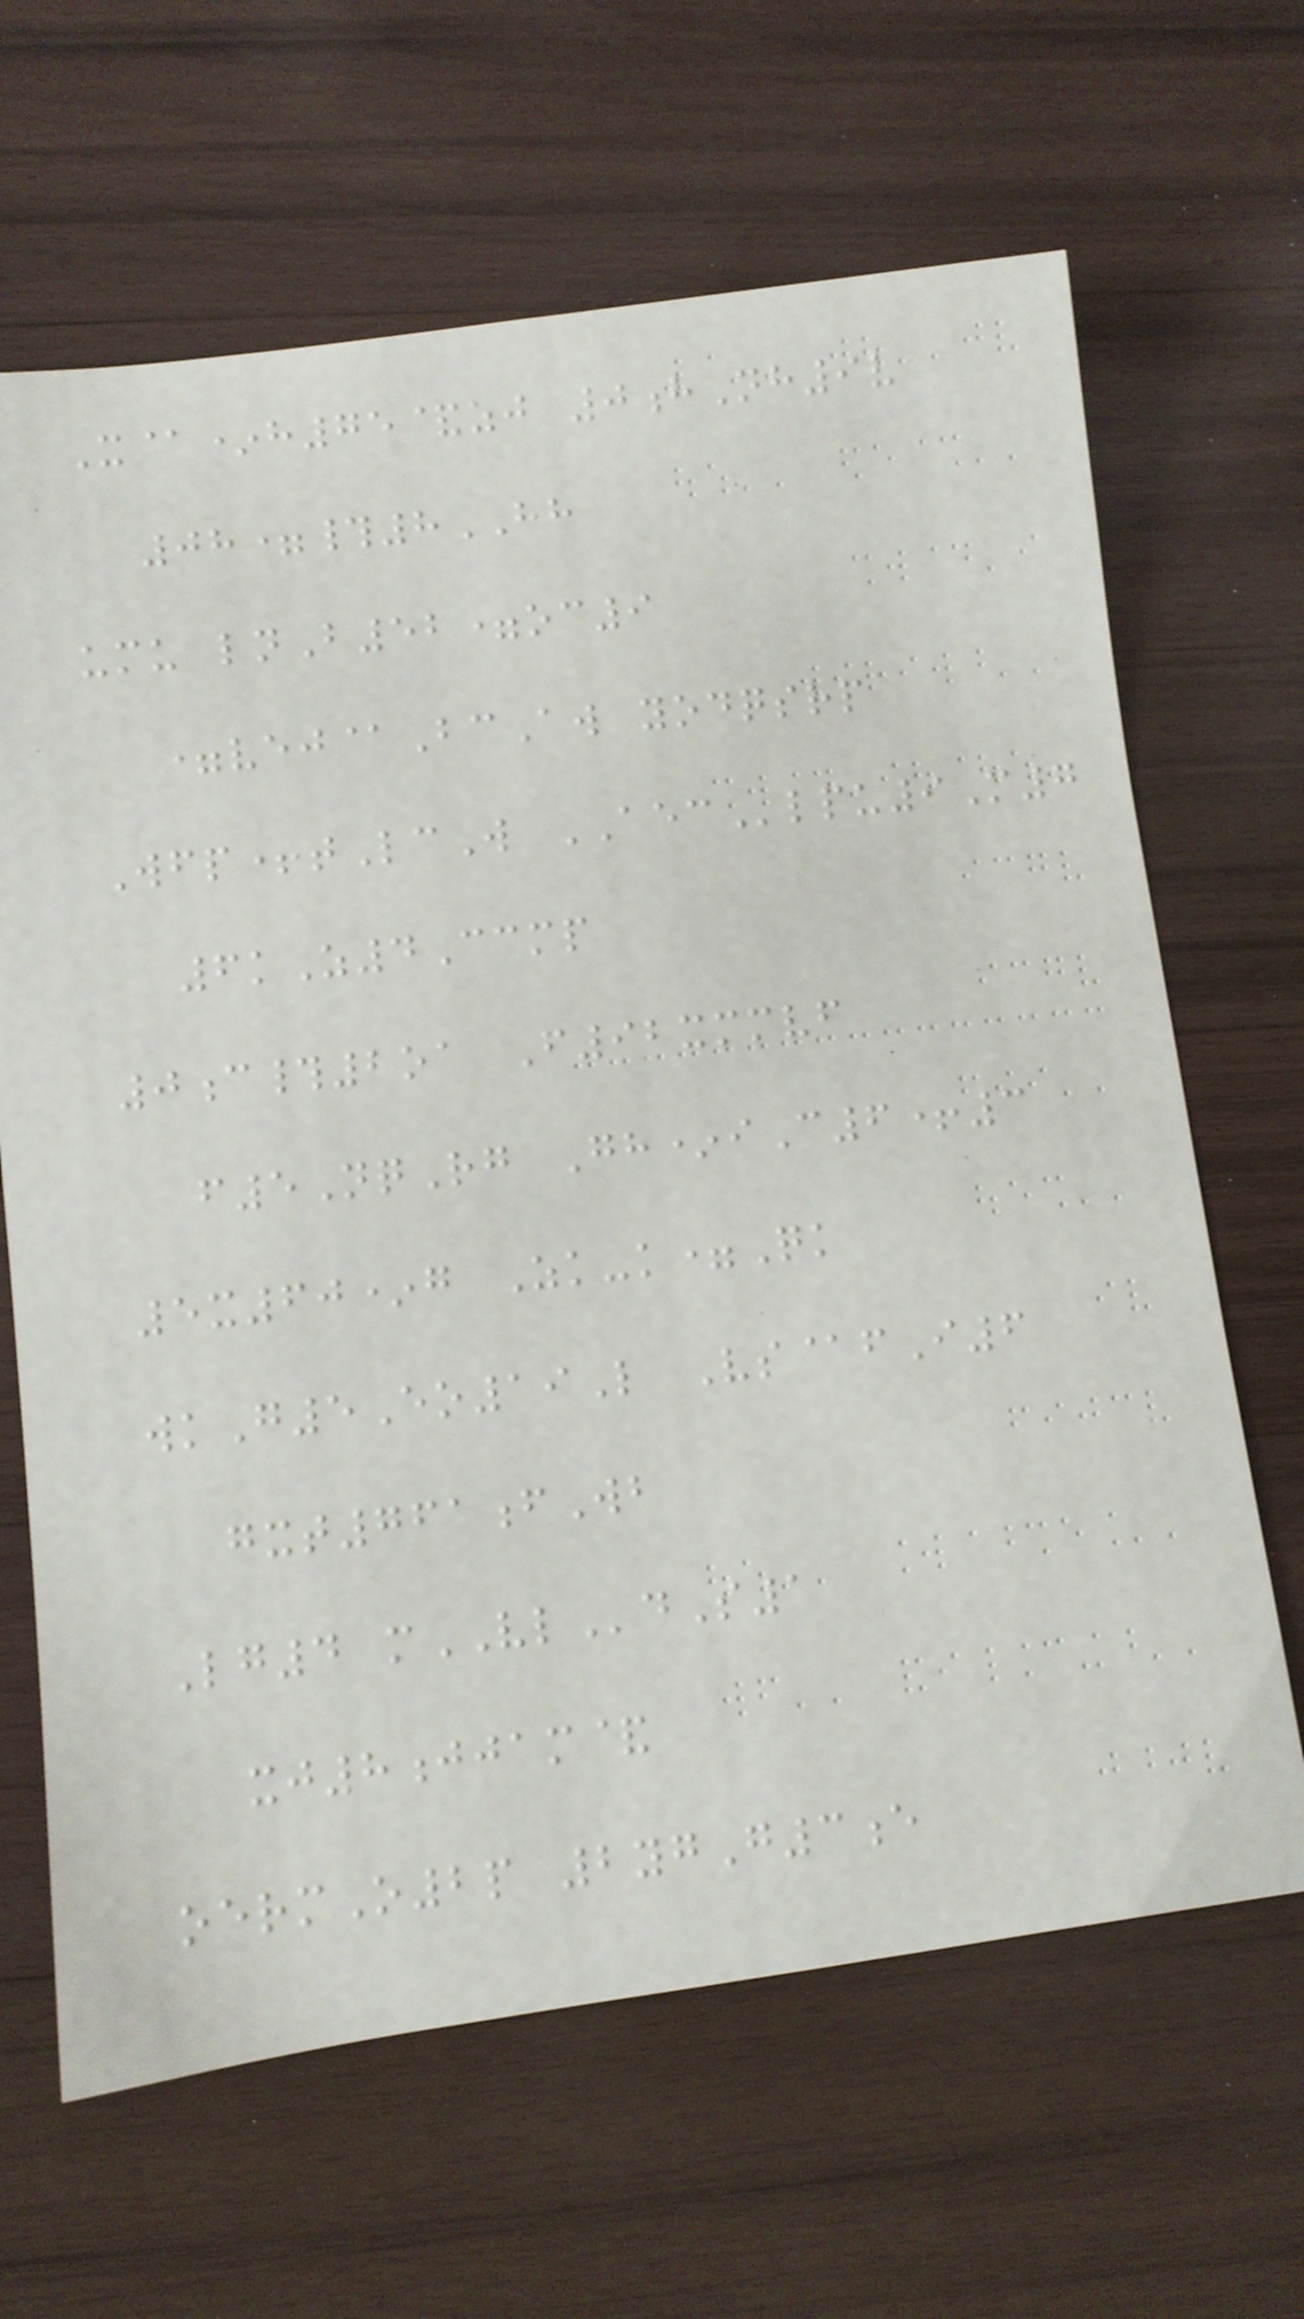X@*h75&zj 0hNh9v
08=#8HH
umu lnB52=oc9
=vej@BcAw yodqsrp
Wfp+tLcW AEClpu9M7
6kZ4Ccmp
0c#2oa F92xmmvf
f5NqRg Gh*iC6+3
5x60*g Zk-k=Qk
wkG5Eo19L Vs@fI6
gxt761fWb
Lg4 mVLdS1
xj8jjam&
oermO2p 2ygG3e
